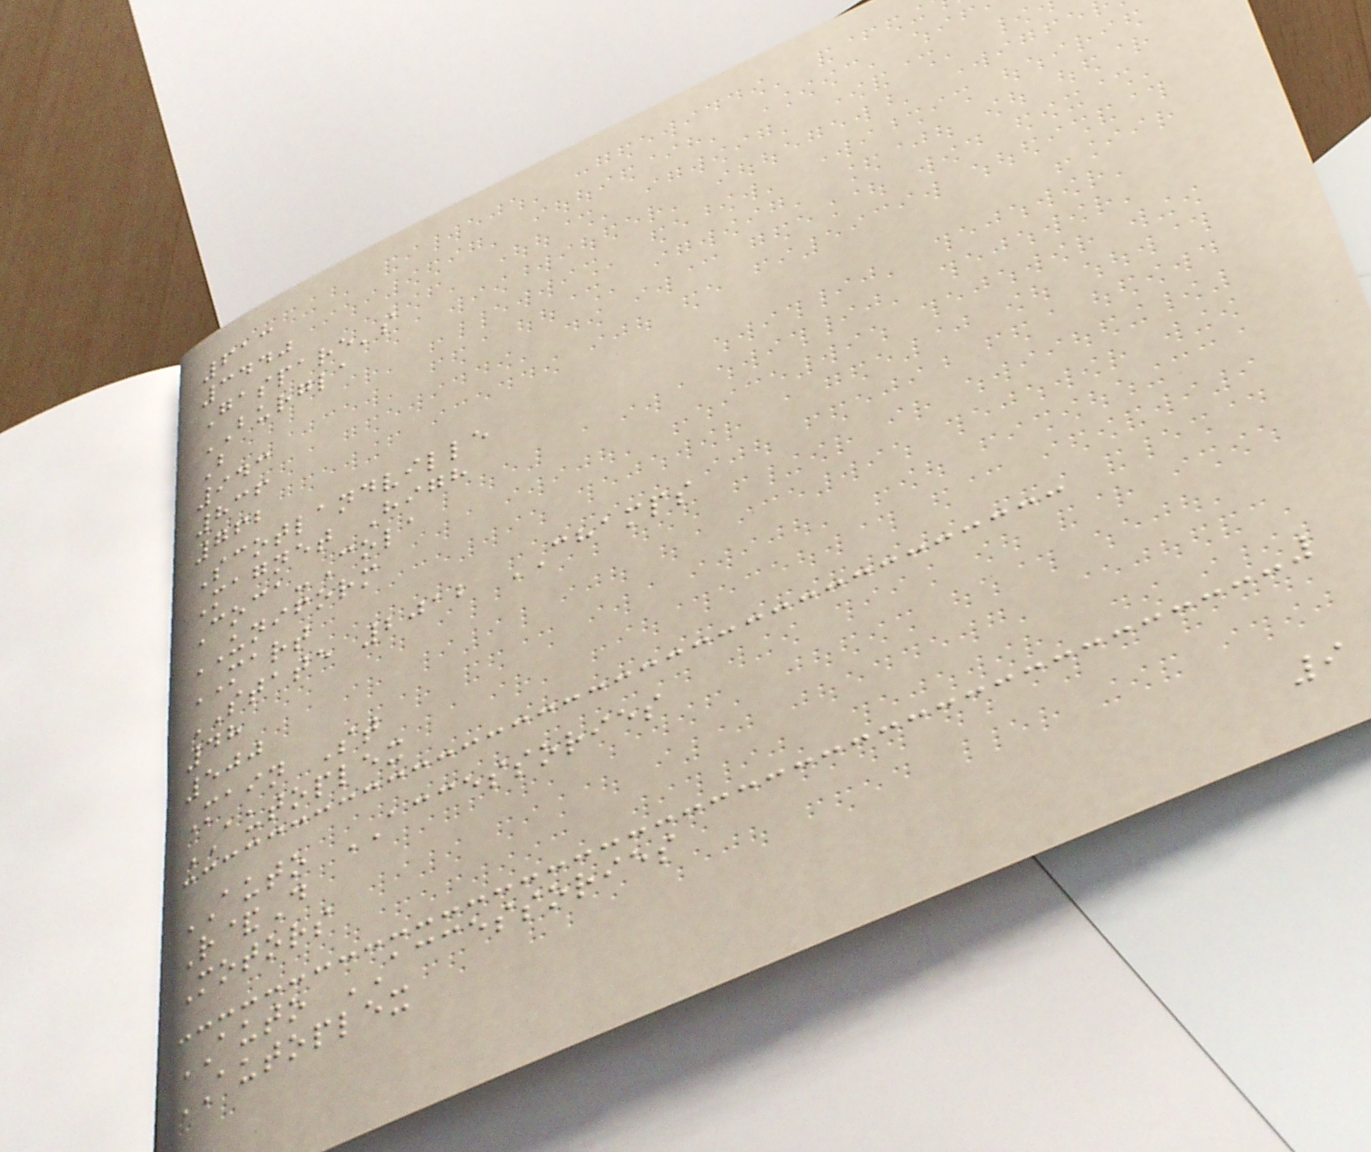613
3440
Gaspare's
BURGLA
B
943
836
762
Scotlandville
Magnet High
Coca-Cola
UNIFORM
MART
STATE 2012 CHAMPS
48
500
Main St
AUTOPLEX
AUTO ACCESSORIES
R&D
Motors
AUTO ACCESSORIES
AUTOPLEX
9
